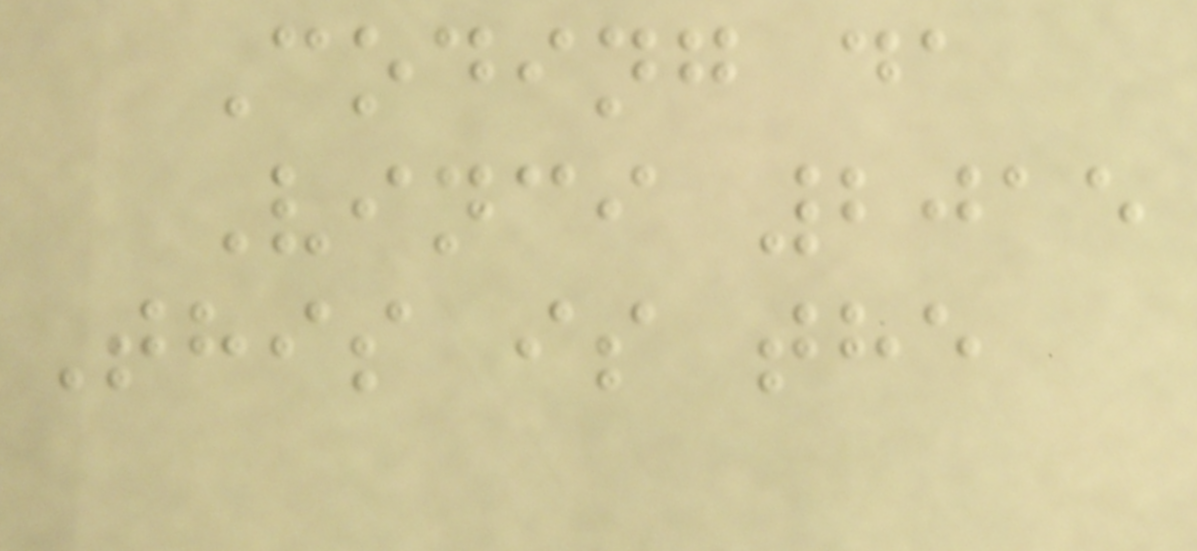Coding da
Vinci 2015
This is the
